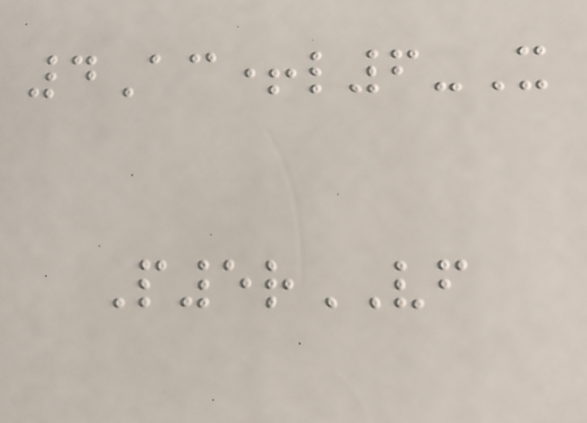4Ac+l6-X
P5rVF
